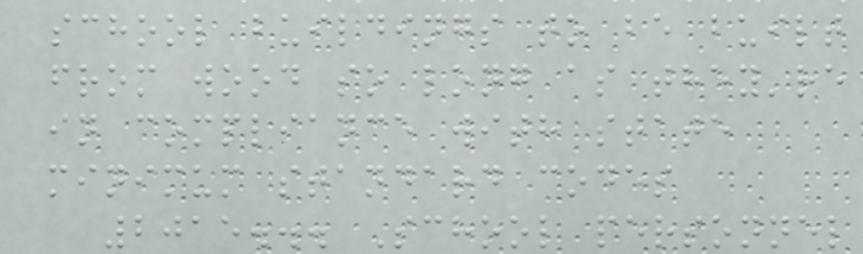school buildings to be built
from wood so long as they're
in compliance with state
minimum standard codes
2015... School personnel
